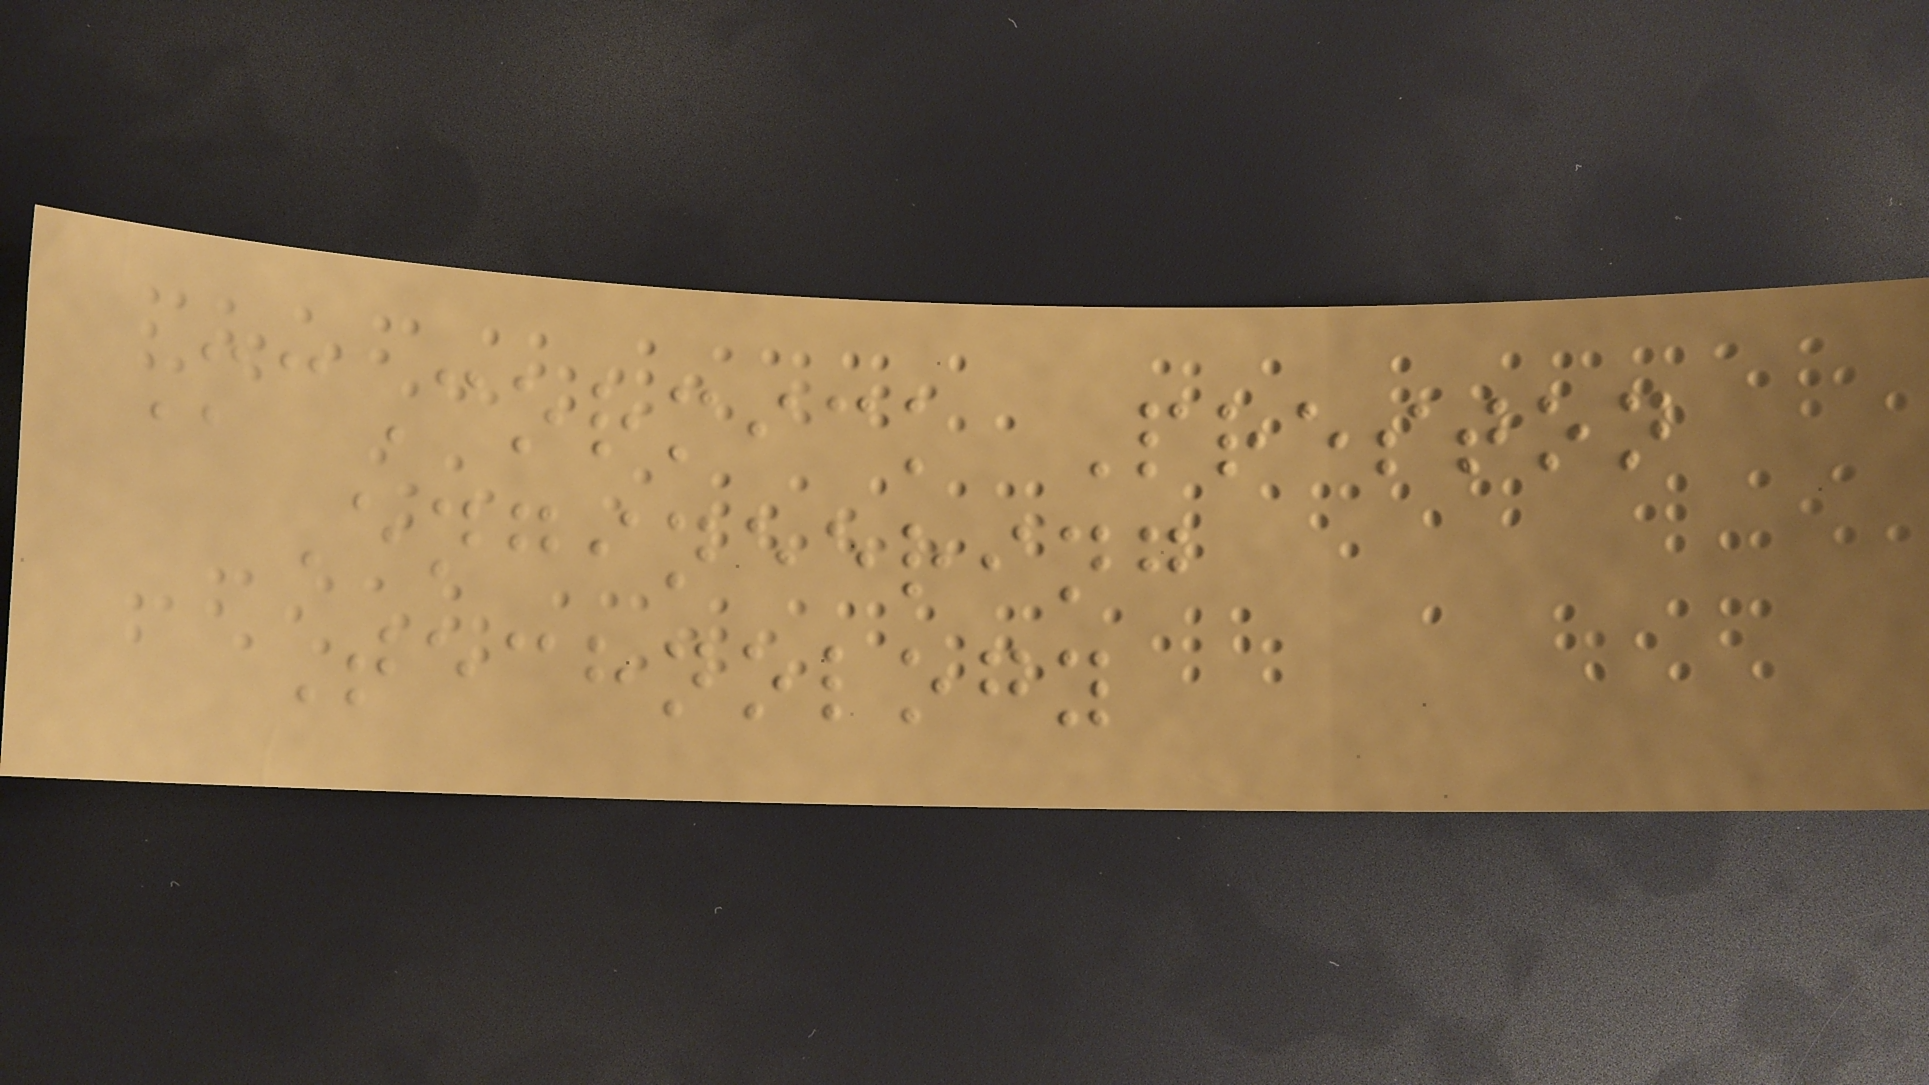McCormick Preston
Engineering
Technology
